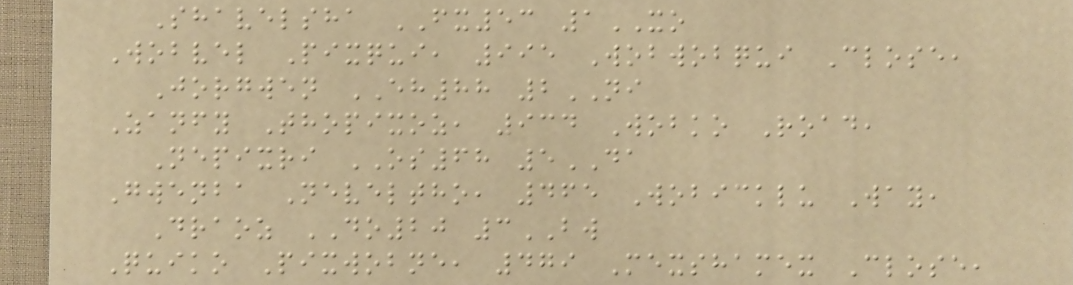Shavelsha FX53 1XO
Wobvel Pixqui, 995 Wobwobqui Close,
Jorgwen EH88 2NI
Zanfy Thopixoz, 934 Wobko Road,
Nepixri OS68 5DA
Gwenba Neveltho, 465 Wobicklu Way,
Draoz DO20 3BW
Quiko Pixwobne, 479 Mexshamex Close,
